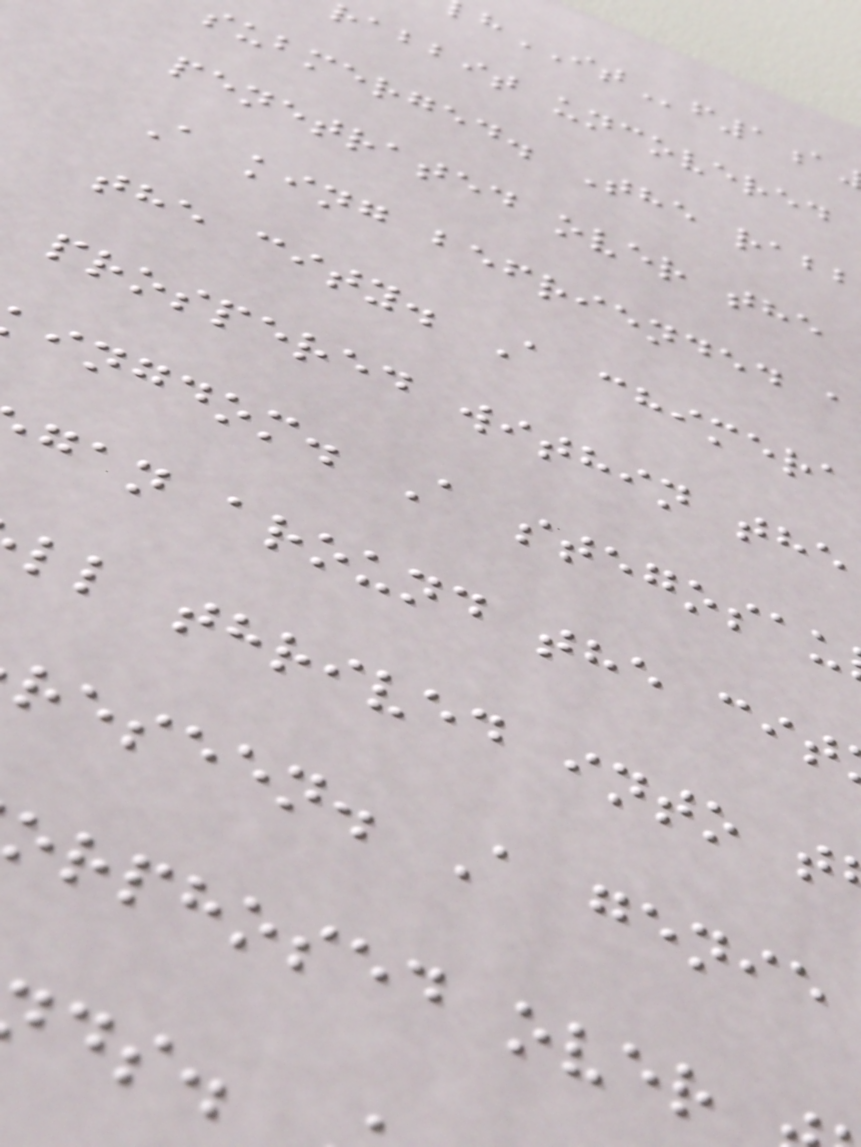rabbit uncovered
submerged. The rabb
penetrated over the
A king befriended a
the city. A chimera
prospered within the
ingdom. A stegosau
gan around the cit
ll thrived into t
reseen. A genie
orphosed over
